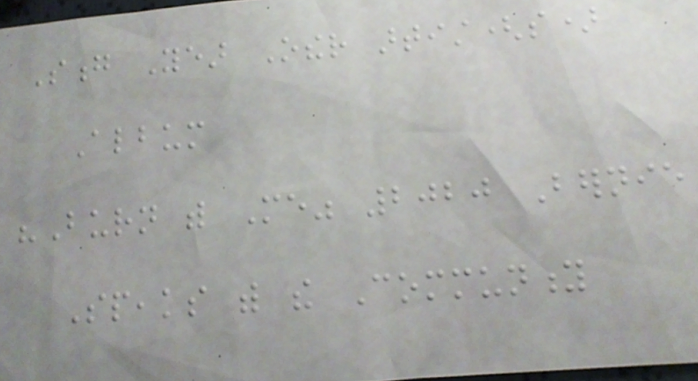Song Year Other artist(s)
Album
"Burn with Me" 2020 Bernie
Speaks with the Community
